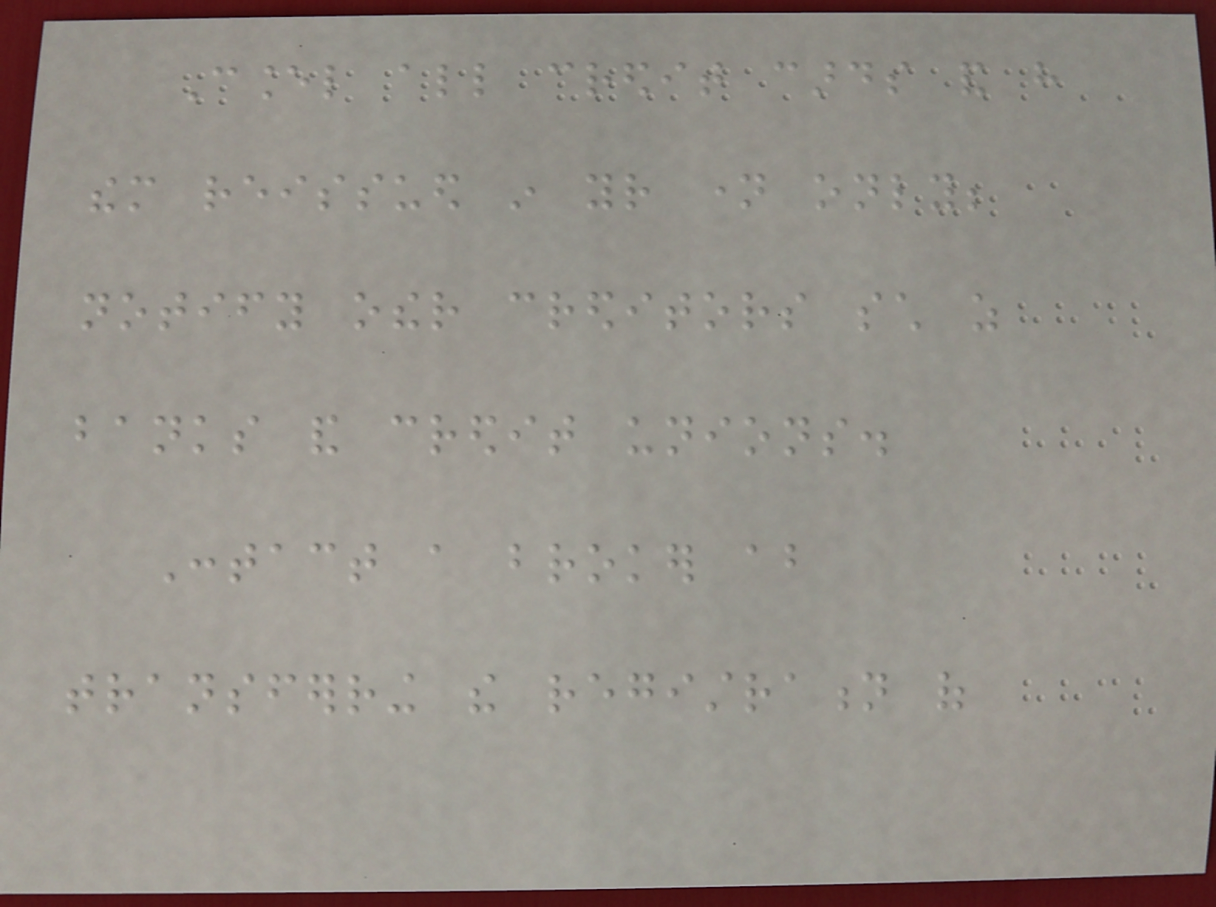Cancel all credit cards and have
them reissued in your name only;
notify other creditors such as
banks and credit unions.
Contact a broker about
transferring the registration of
